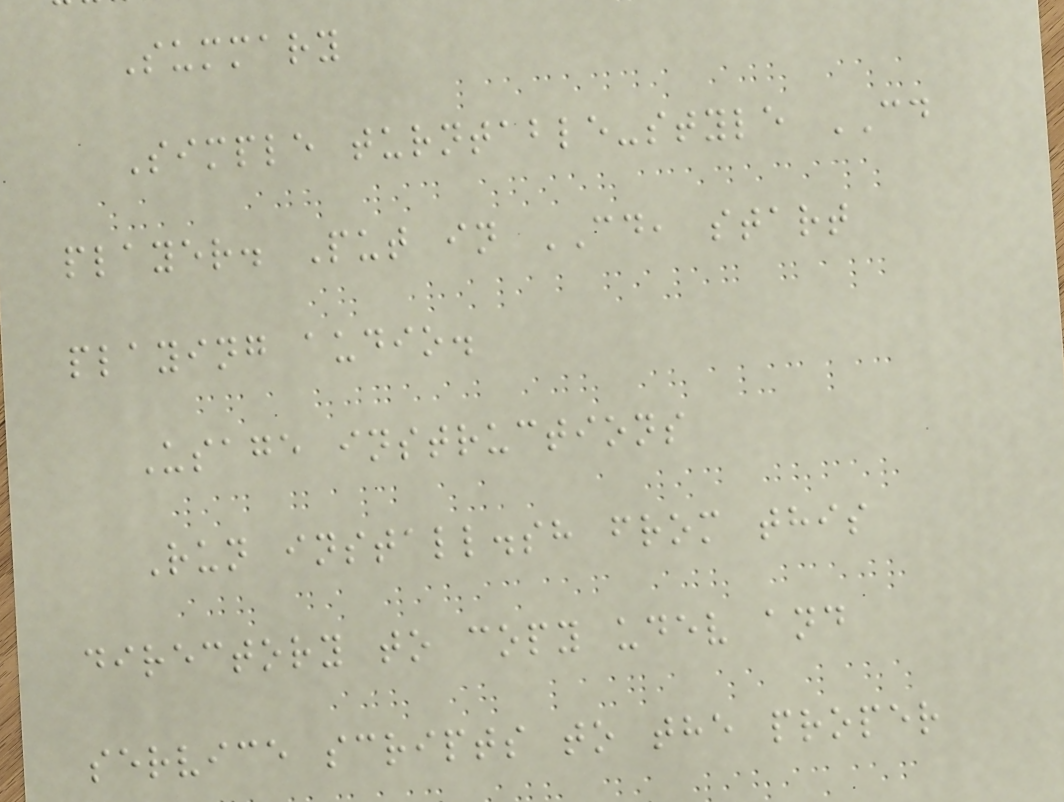Summary
Simple turntable-style CD
player. Put in CD, start
playing audio.
Usage instructions
Run install.sh from this
directory to copy udev and
service scripts to the proper
